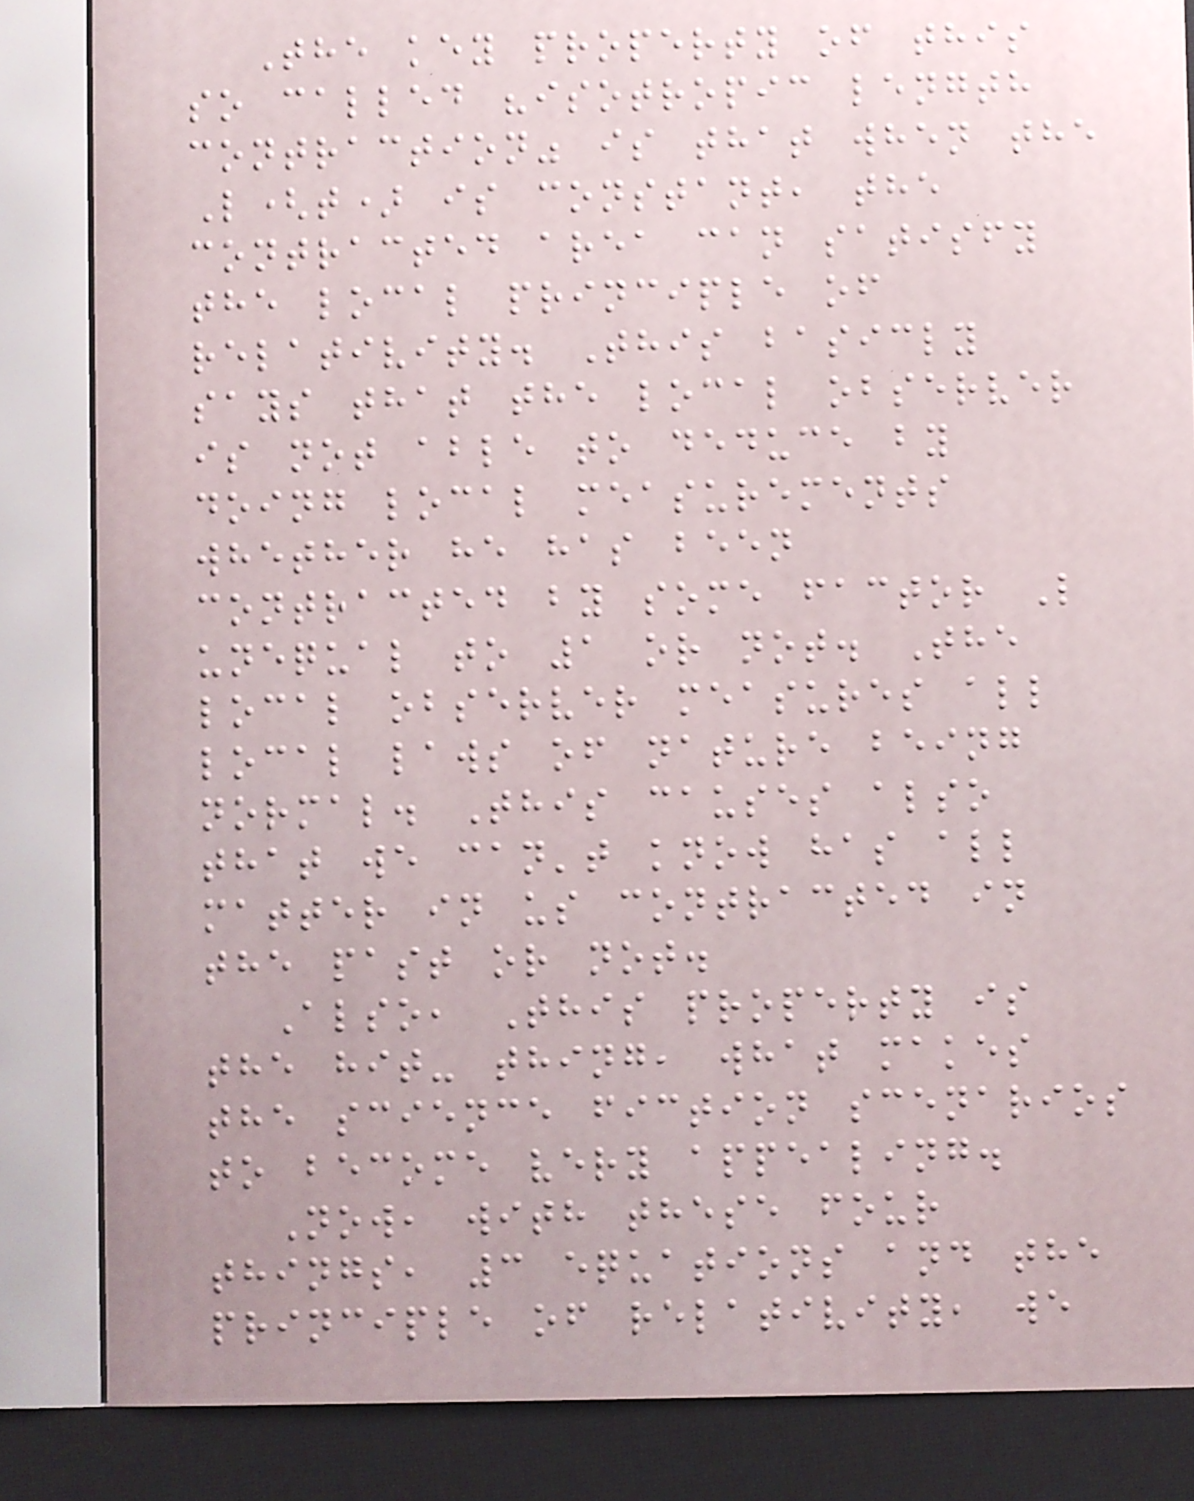The key property of this
so called "isotropic length
contraction" is that when the
L(t) is constant, the
contracted area can satisfy
the local principle of
relativity. This basicly
says that the local observer
is not able to deduce by
doing local measurements
whether he has been
contracted by some factor L
unequal to 1 or not. The
local observer measures all
local laws of nature being
normal. This causes also
that we can't know has all
matter in us contracted in
the past or not.
Also, This property is
the hit- thing, what makes
the science fiction scenarios
to become very appealing.
Now, with these four
things, 3 equations and the
principle of relativity, we
